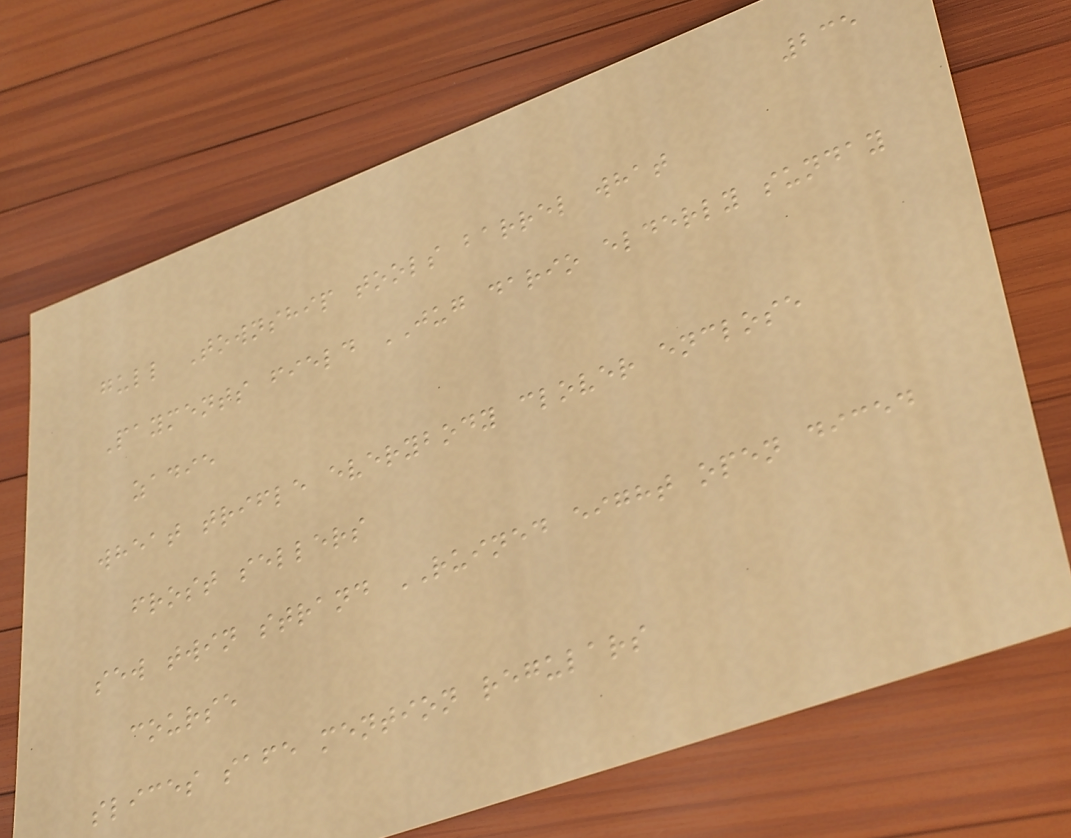235
gull Township tools barrel what
Payments field JUG dario elderly sunday
zadie
wheat trifle everybody clover enclose
frost sellers
sew twin strand RUINED eight open diced
course
slices safe mention regulars
